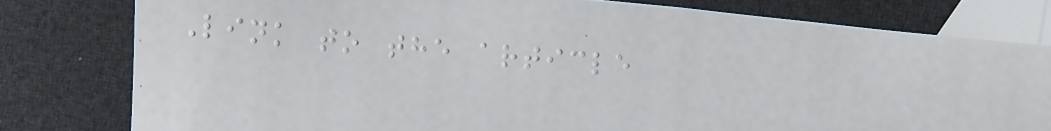Link to the article
